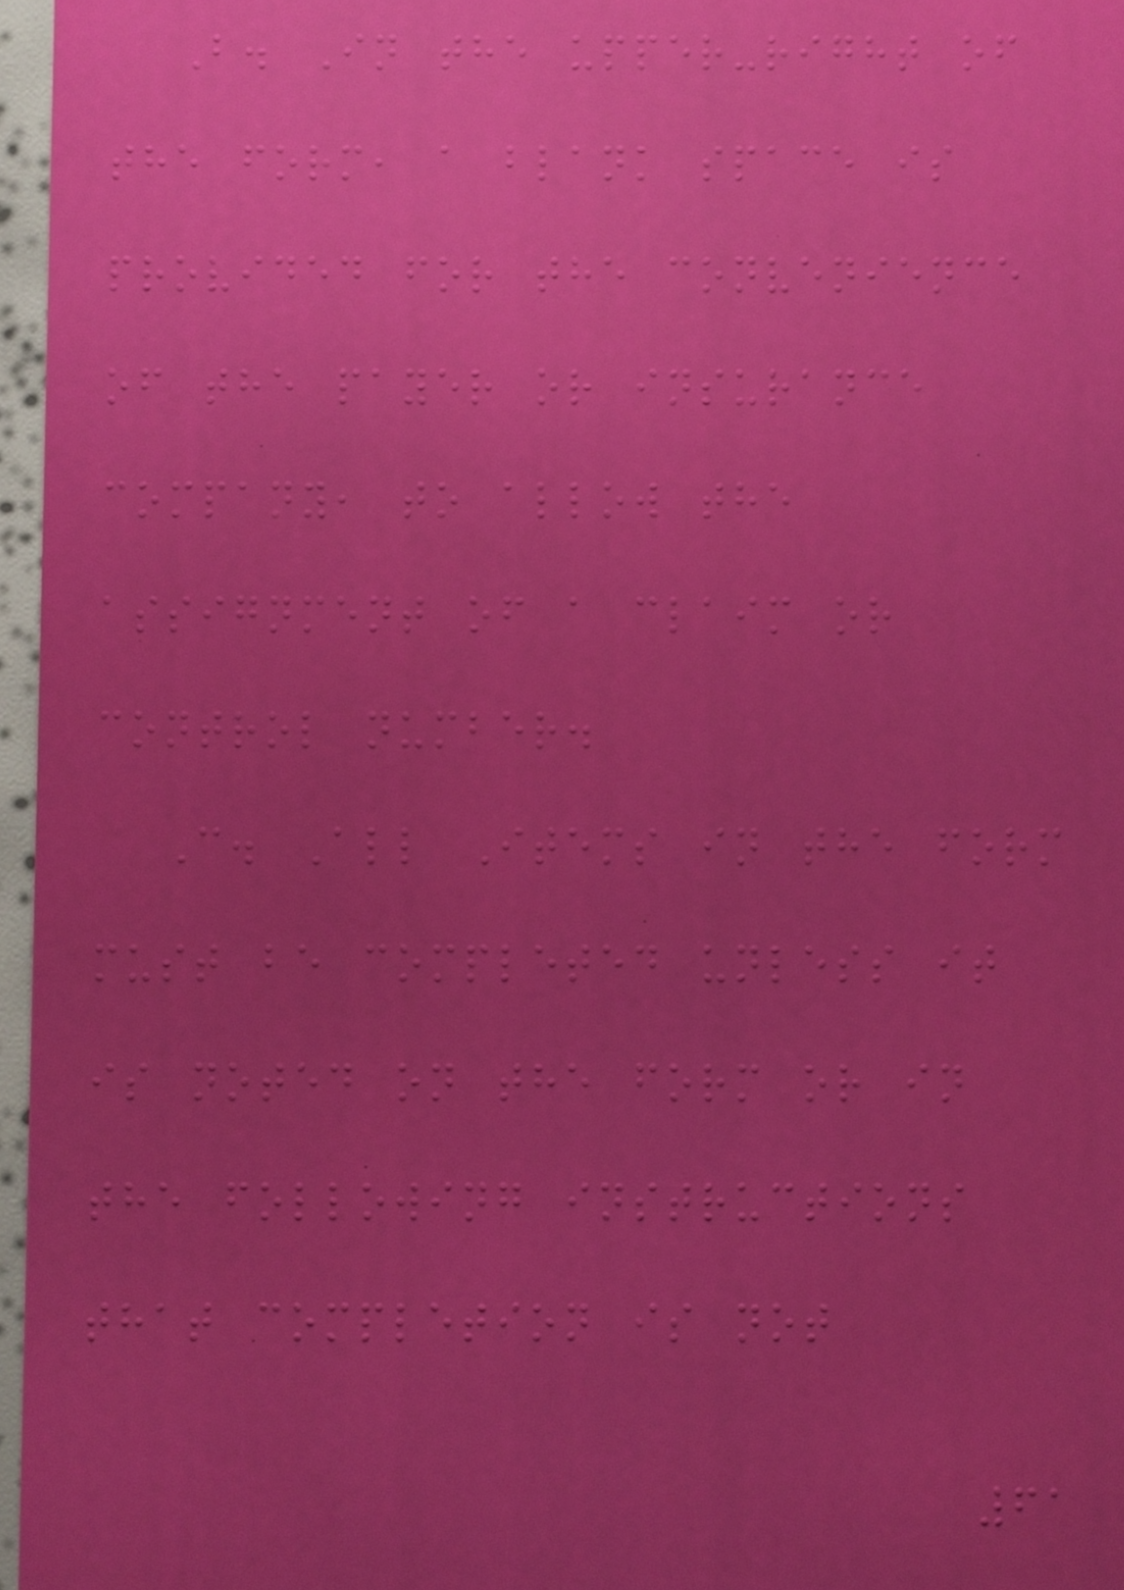B. In the upper-right of
the form, a blank space is
provided for the convenience
of the payer or insurance
company, to allow the
assignment of a claim or
control number.
C. All Items in the form
must be completed unless it
is noted on the form or in
the following instructions
that completion is not
61
